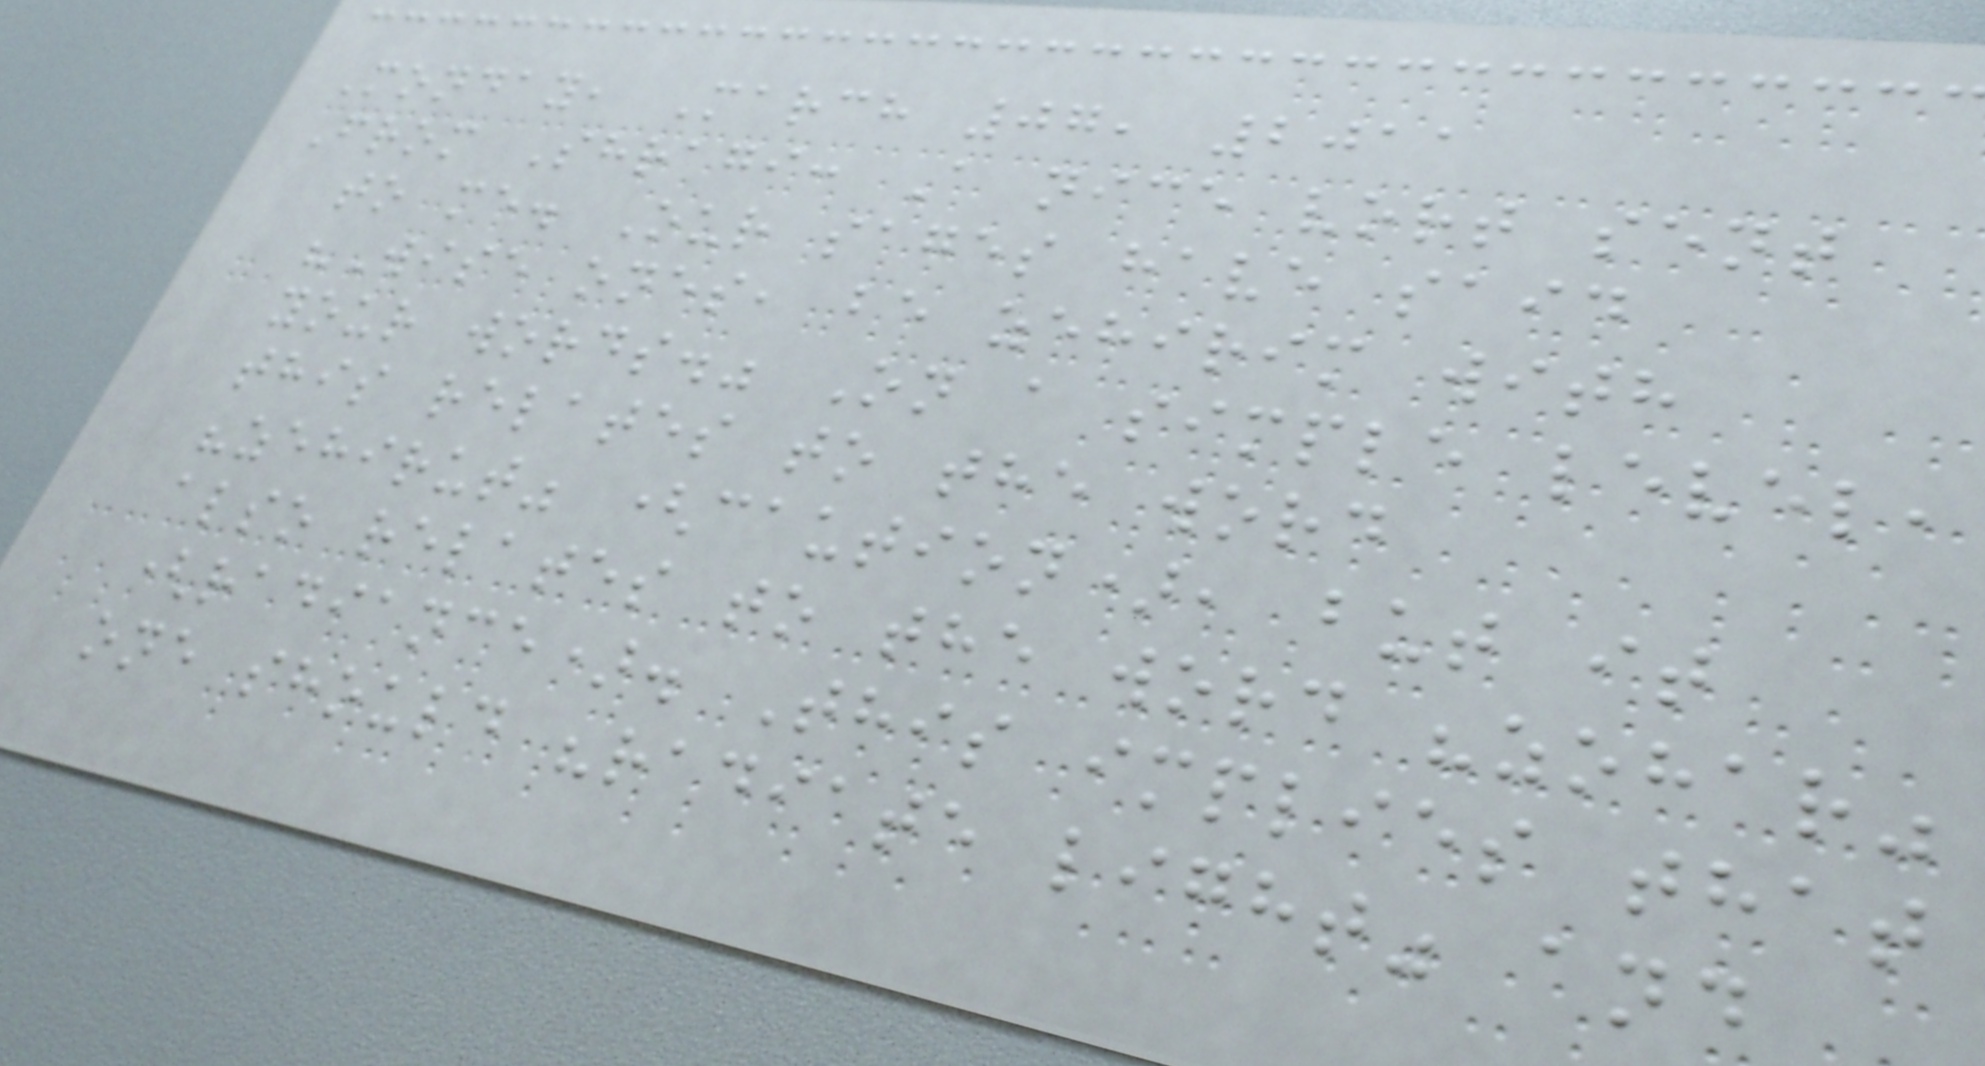Monday, March 07, 2011
From Shragi: A nice vort sent
to me. Our sages have said
"Wise ones, be zehirim with
your words." On a simple level,
this relates to the word
"zehirut" (caution), but it
also relates to the word "zohar"
(radiance). This implies that
one should "radiate light" and
